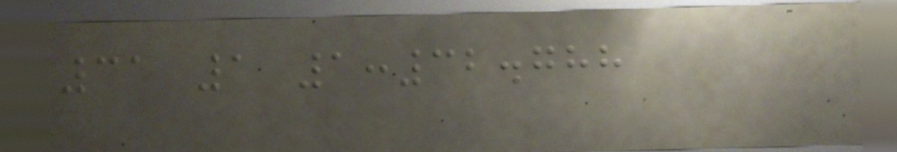31 1 1:32.788
